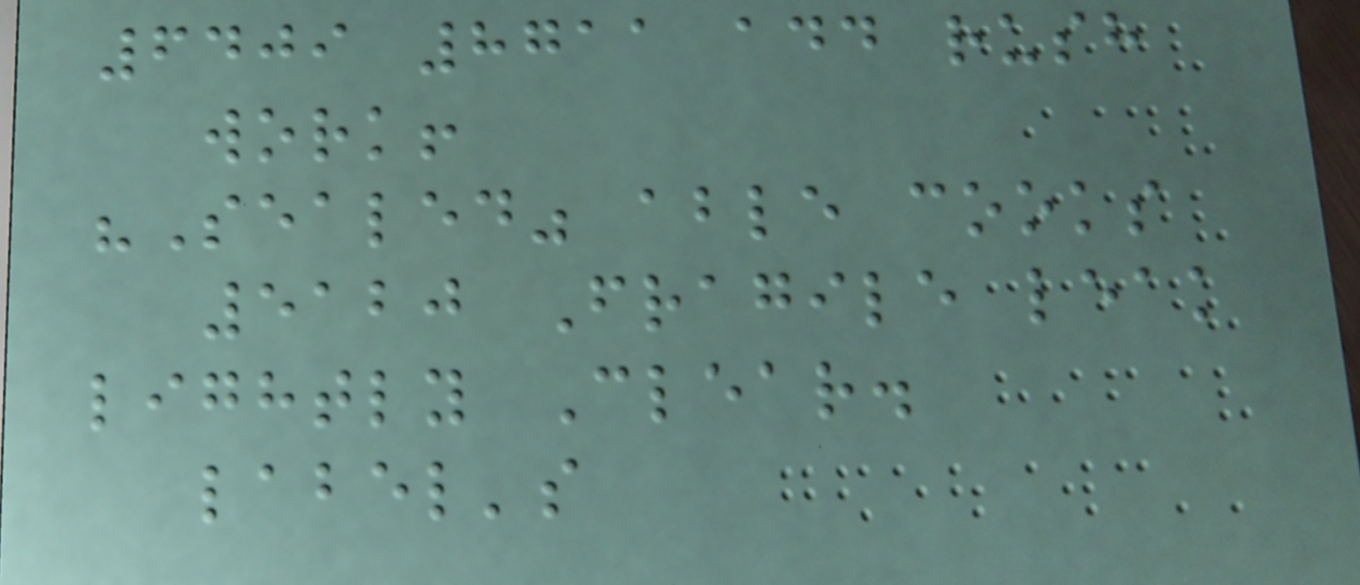6409 8711 add rush
work!
"Sealed" able cooks
5120 Fragile leak
lightly Clear.
label's
